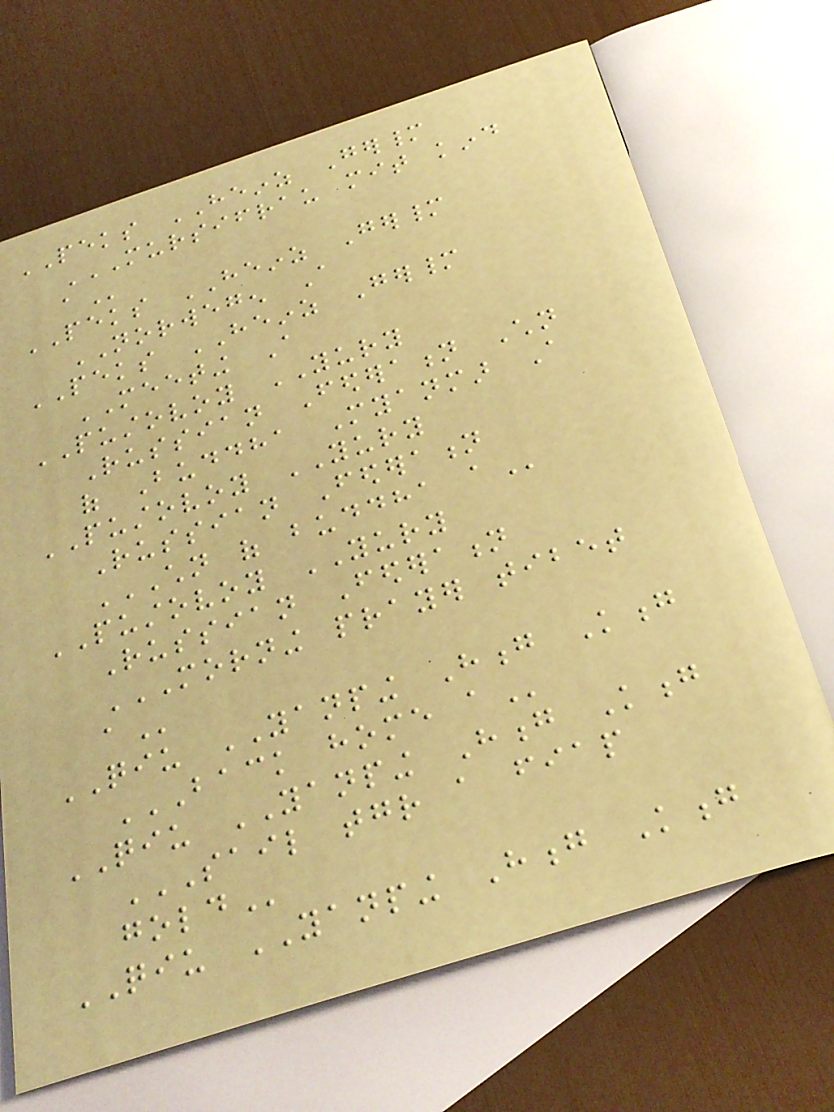PEKS HEINZ Germany
MURSIFRAU MIT KIND
A
PEKS HEINZ Germany
NORWEGEN A
PEKS HEINZ Germany
MEETING A
PUSTOVOY YURY
Russian Federation Children
of Buddha Myanmar A
PUSTOVOY YURY
Russian Federation
CHILDREN OF BUDDHA A
PUSTOVOY YURY
Russian Federation
MORNING PRAYER TIBET
A
QIU YANPING Hong Kong
BACK HOME A
QIU YANPING Hong Kong
SAIL TOGETHER A FIAP
GOLD
QIU YANPING Hong Kong
